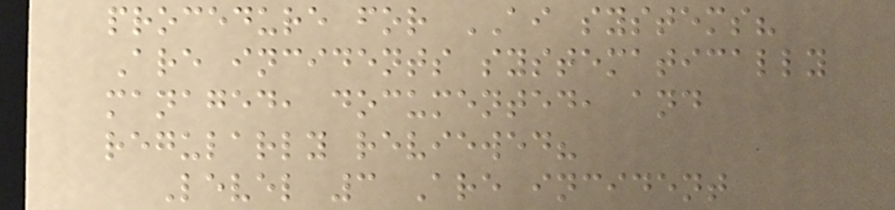procedure for AI systems?
Are incidents systematically
managed, documented, and
regularly reviewed?
Level 3 Are incident
